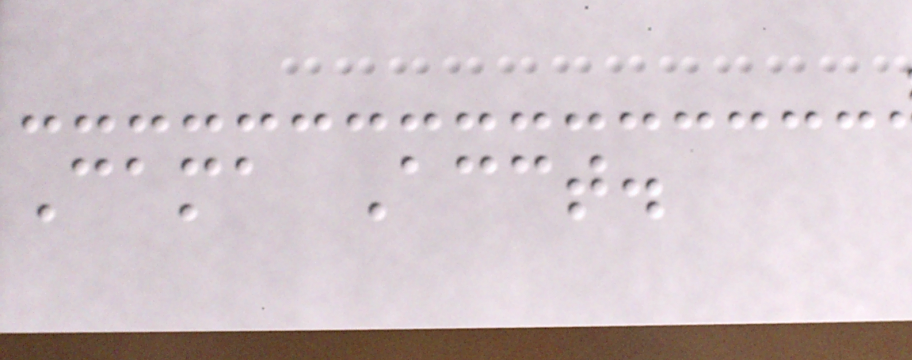Cama Acct.
